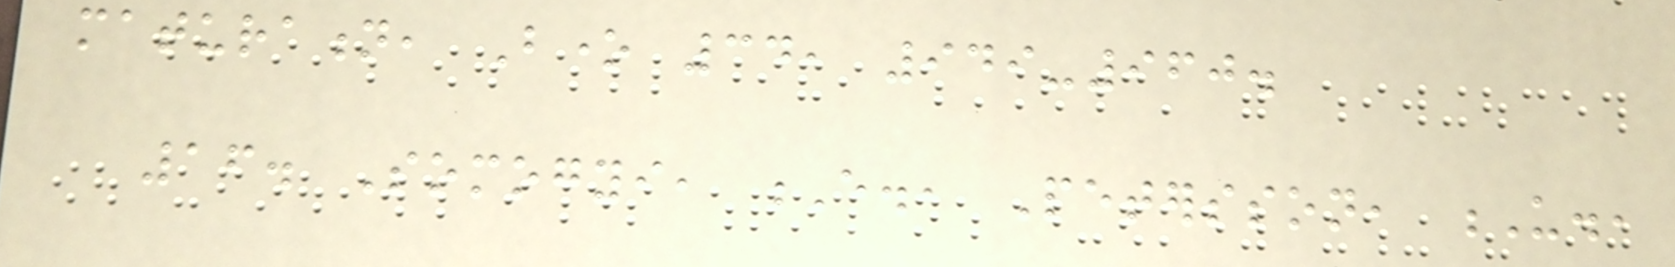maturation, Bone 34, 949-960.
16. Somogyi, E., Petersson, U.,
